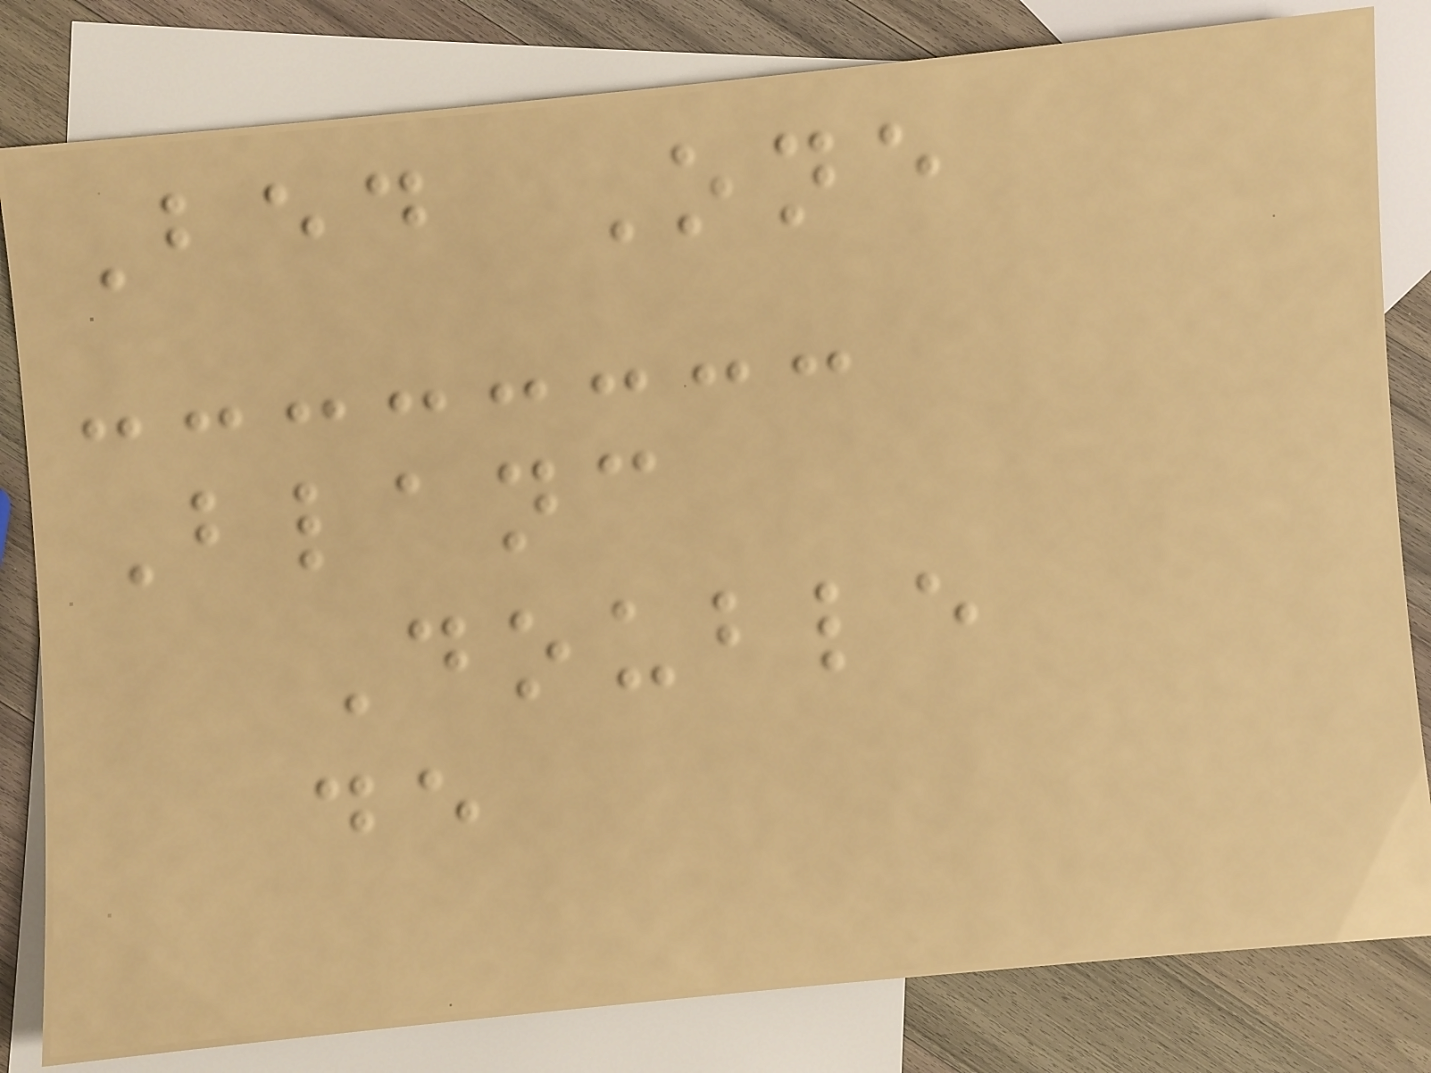Bed One
Blanc
Double
de
